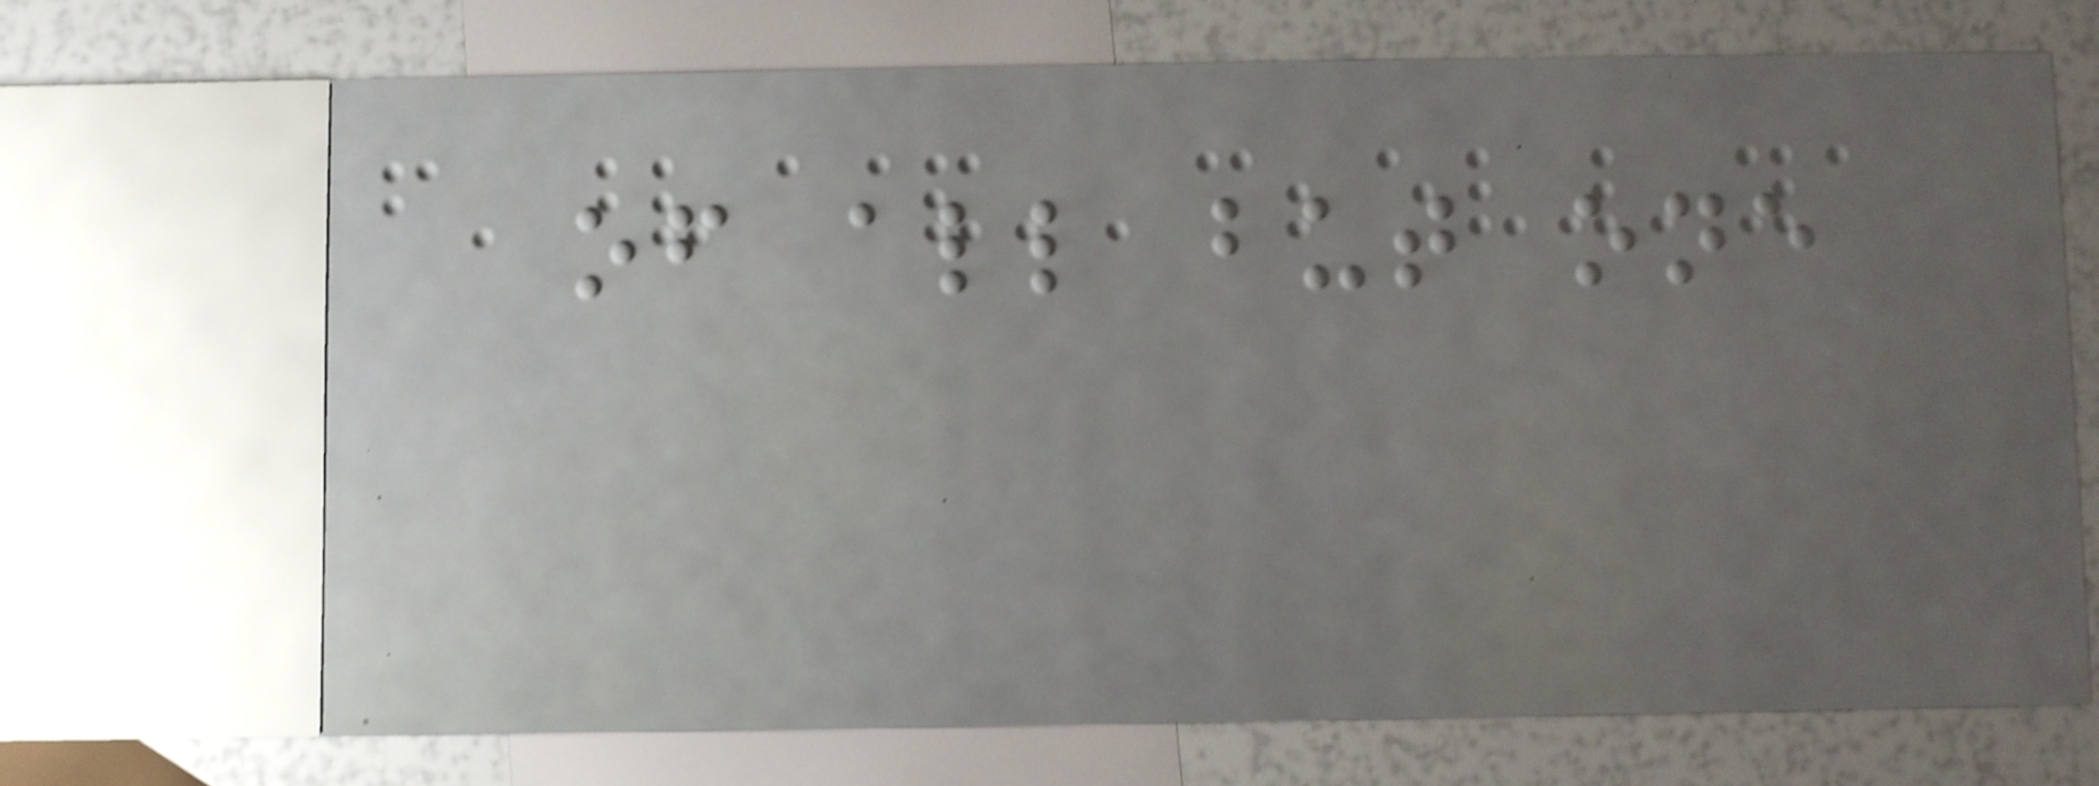of all but one
